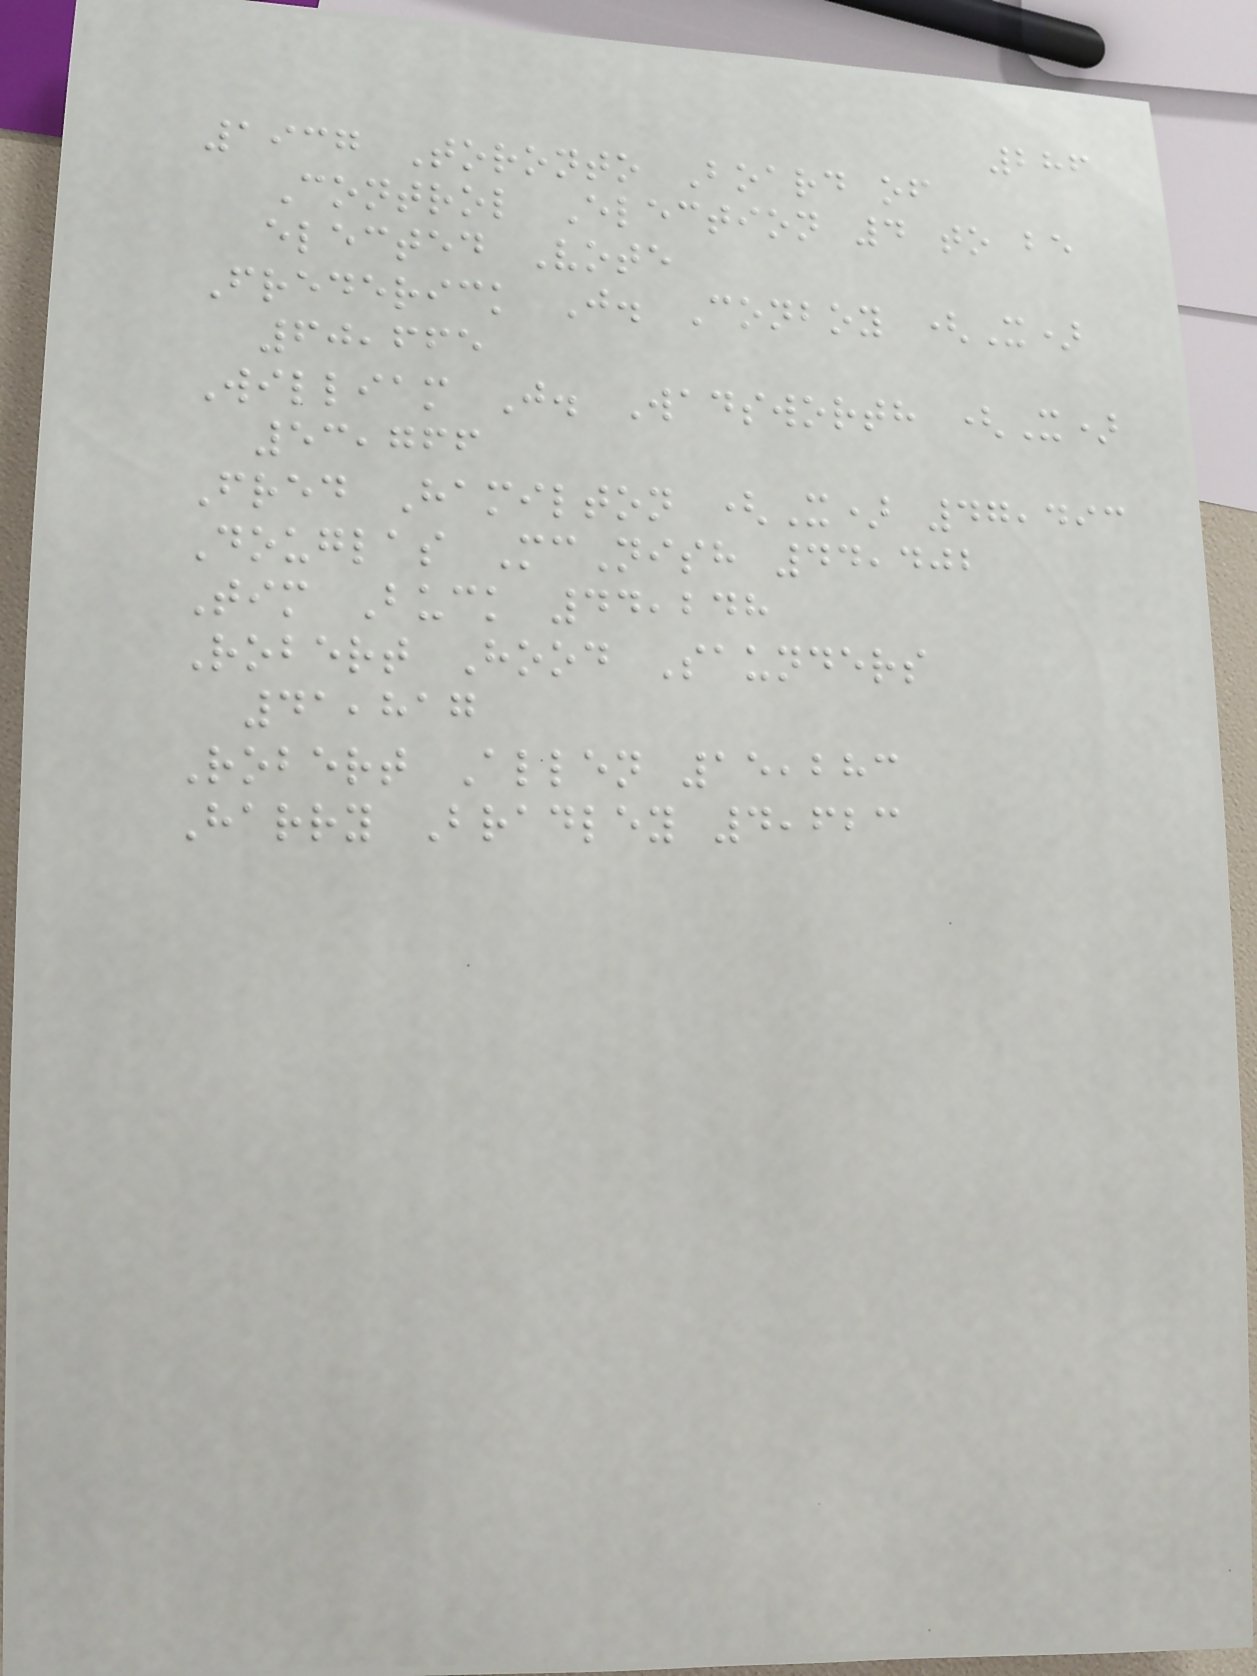286
1937 Toronto Board of
Control Election 4 to be
elected Vote
Frederick J. Conboy (X)
60,665
William J. Wadsworth (X)
53,766
Fred Hamilton (X) 47,493
Douglas McNish 44,402
Tim Buck 44,248
Robert Hood Saunders
41,817
Robert Allen 15,283
Harry Bradley 4,623
